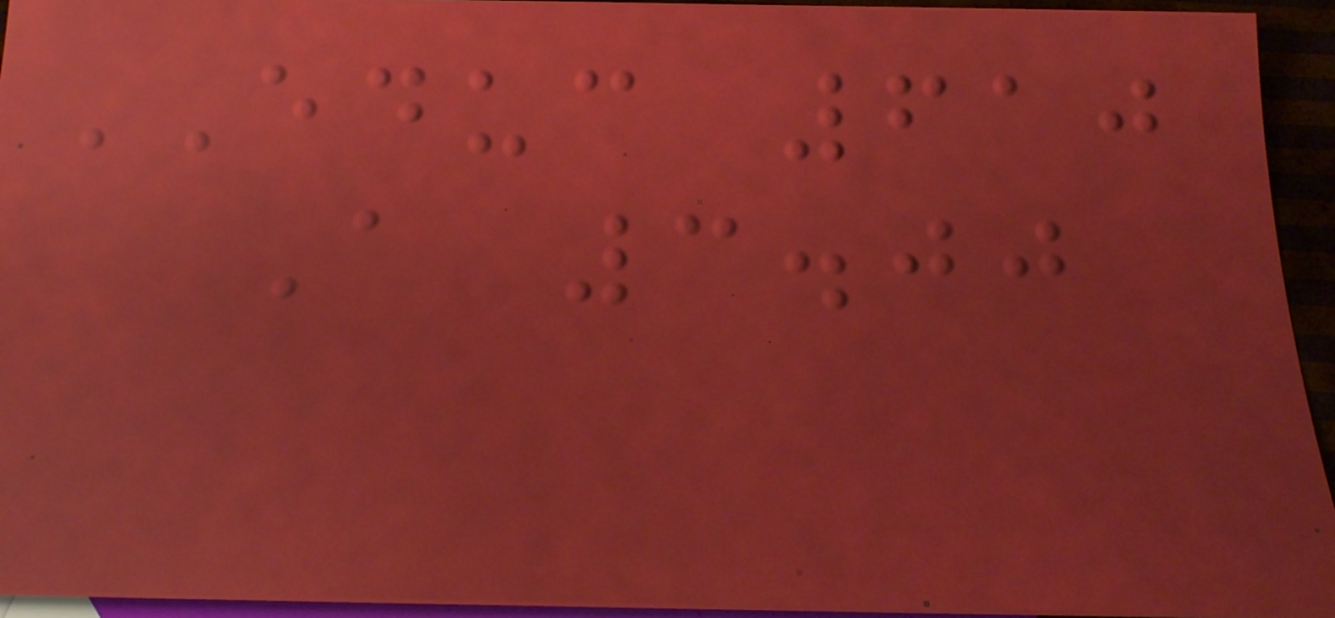EDUC 610
A 3.00
